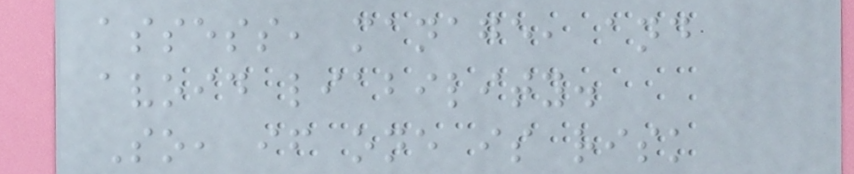assess, manage, and
avoid liability.
So, if one is risk
